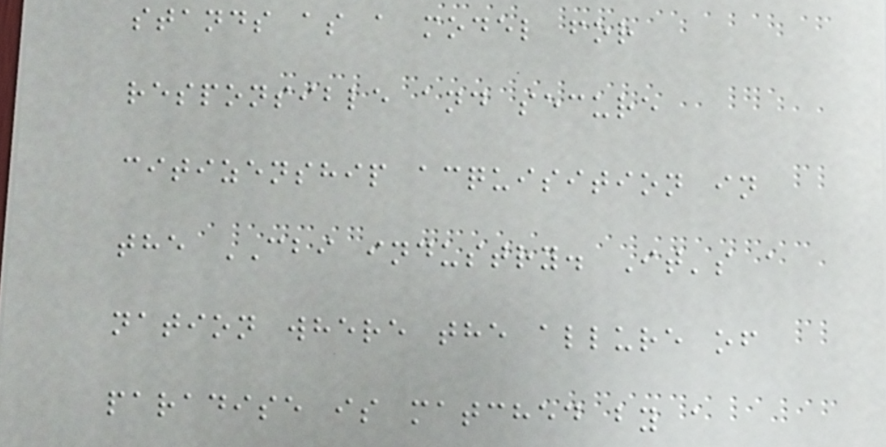stands as a model for
responsible and secure
citizenship acquisition in
the CBI industry. It's a
nation where the allure of
paradise is matched by a
